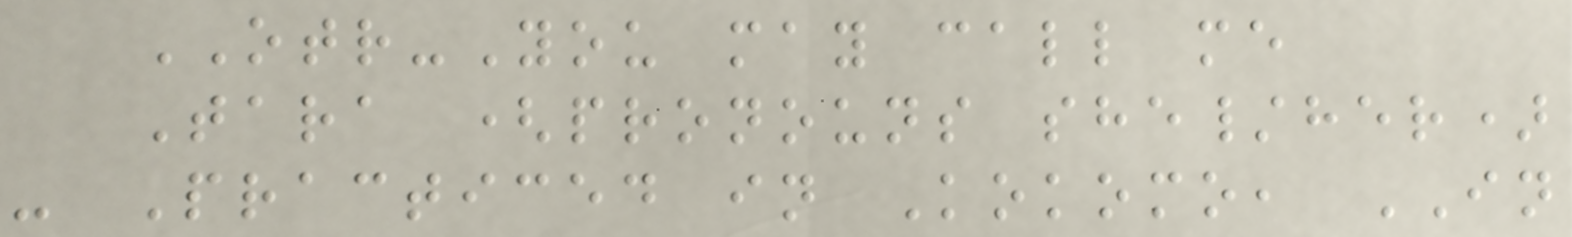OTR-You may call me
Tara (pronouns she/her)
- Practiced in Kokomo, IN
